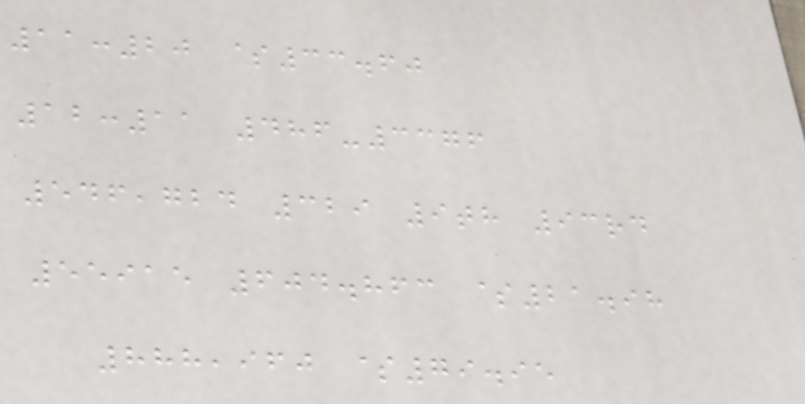11:20 $33.60
12:11 486-3376
546,724 329 9th 93rd
55915 604.863 $21.98
888,960 $79.95
